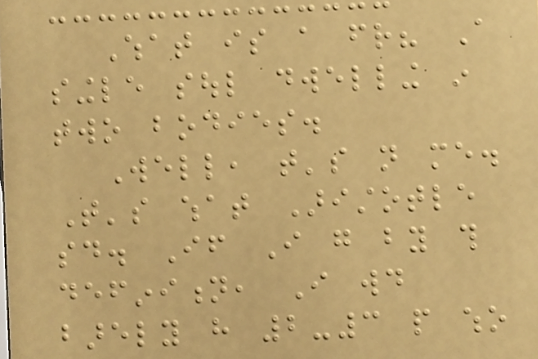What is a friend? A
single soul dwelling in
two bodies.
Well, that's not me.
That's what Aristotle
said. If I go by this
definition, I would
barely have 2-3 people who
